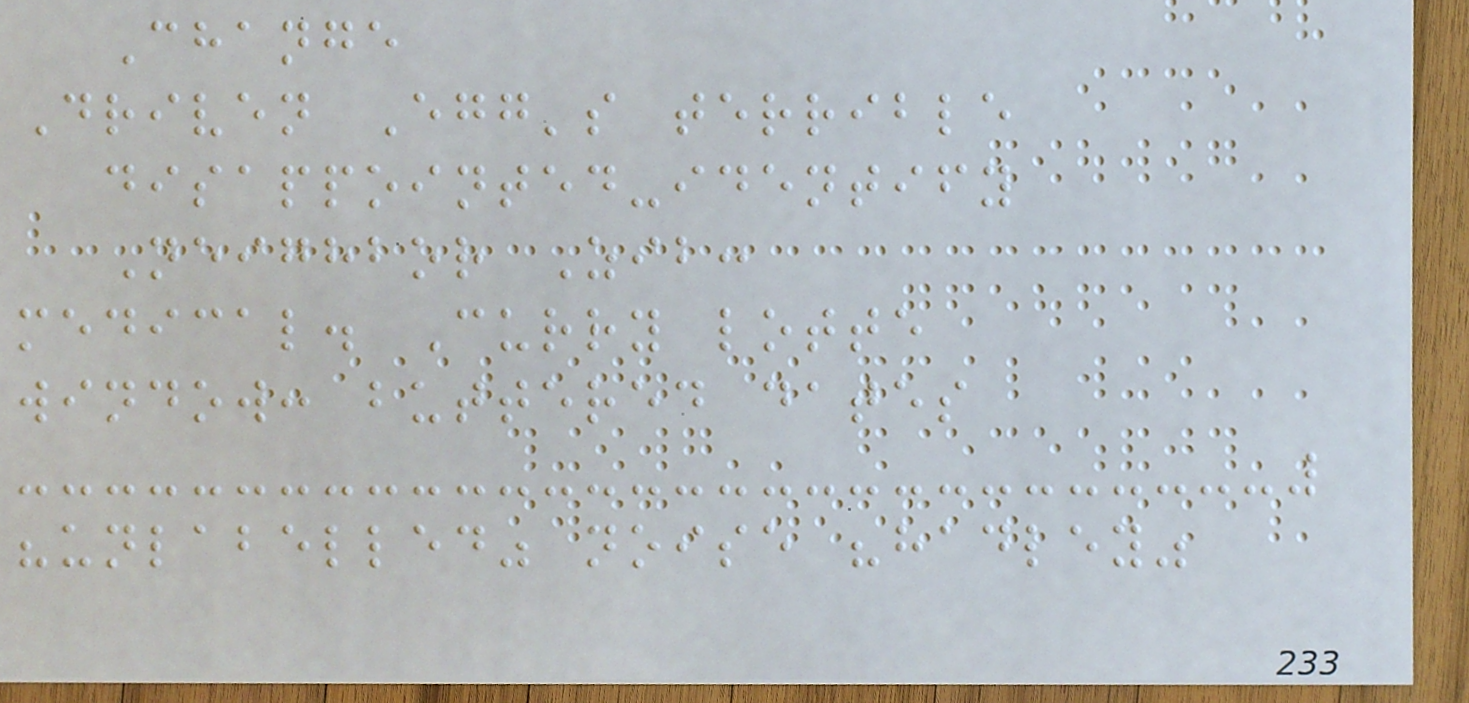Change
Driven Egg's terrible
disappointed-identify
Neighbor Zib:
medical. Curry lotte
window: buttered dates
"unlabelled" noise "hadley"
